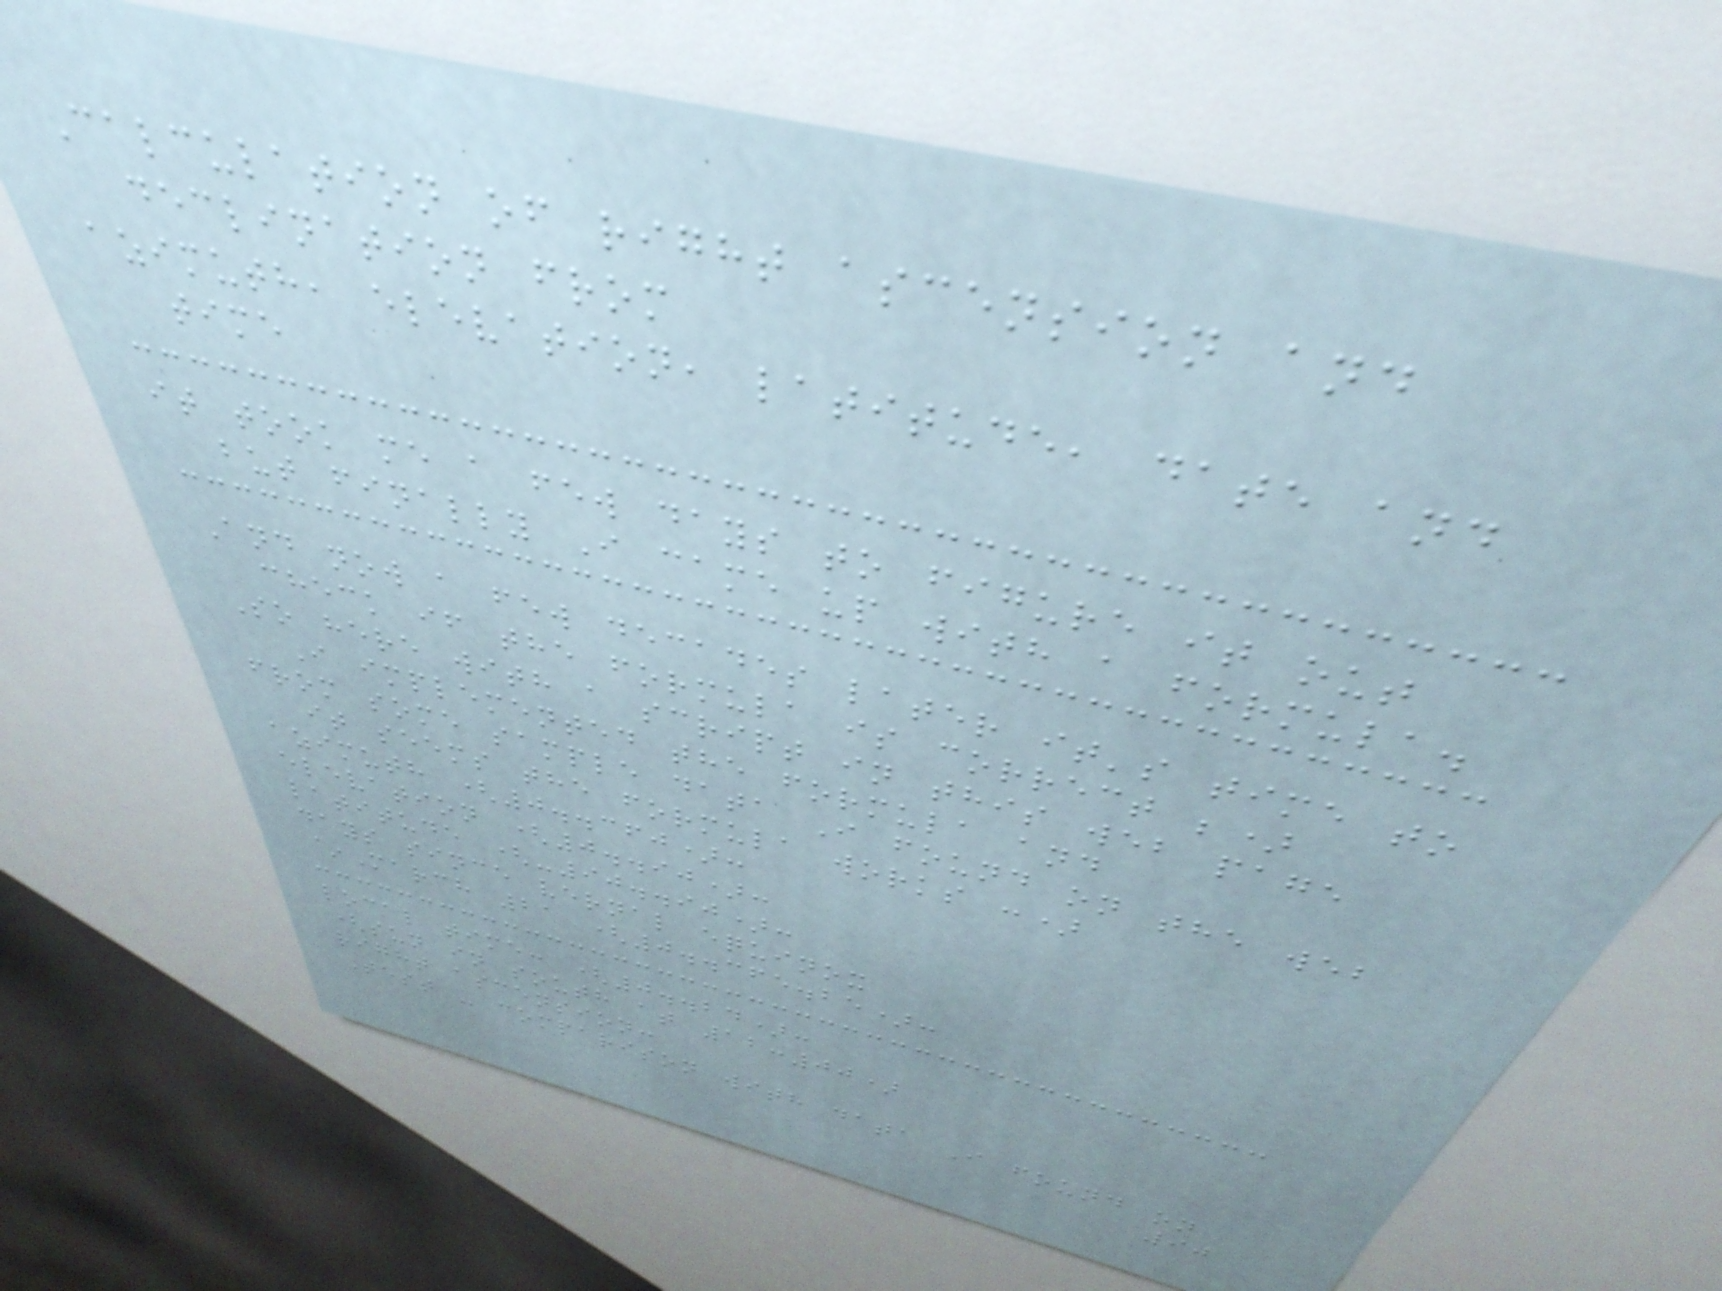Calculation of right ascension and
declination from
azimuth, elevation, latitude, date and
time
it took me a few days to figure it out
but finally I came up with a formula.
And now a few decades later it's time to
check if the formula is correct ;)
So here with a script in this web page
I implemented the formula and
from some sample data I found on the web
it seems the formula works :)
azimuth (0..360):
elevation (0..90):
latitude (-90..90):
days since vernal equinox
~March 21 (0..365.25):
local time: (0..24):
(sun in south at 12:00)
right ascension:
Test - comparison with data I found on
90
